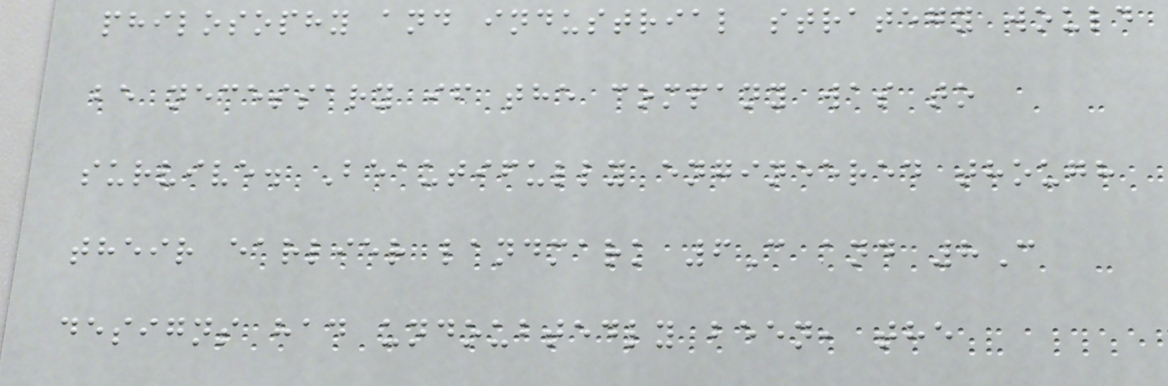philosophy and industrial strategy would
be necessary if the company was to
survive. Beautifully engineered though
their earlier landmark 6C and 8C
designs had undoubtedly been, the
